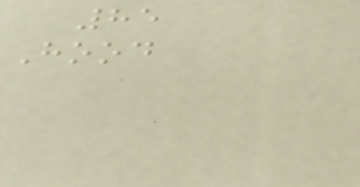85
Hood
